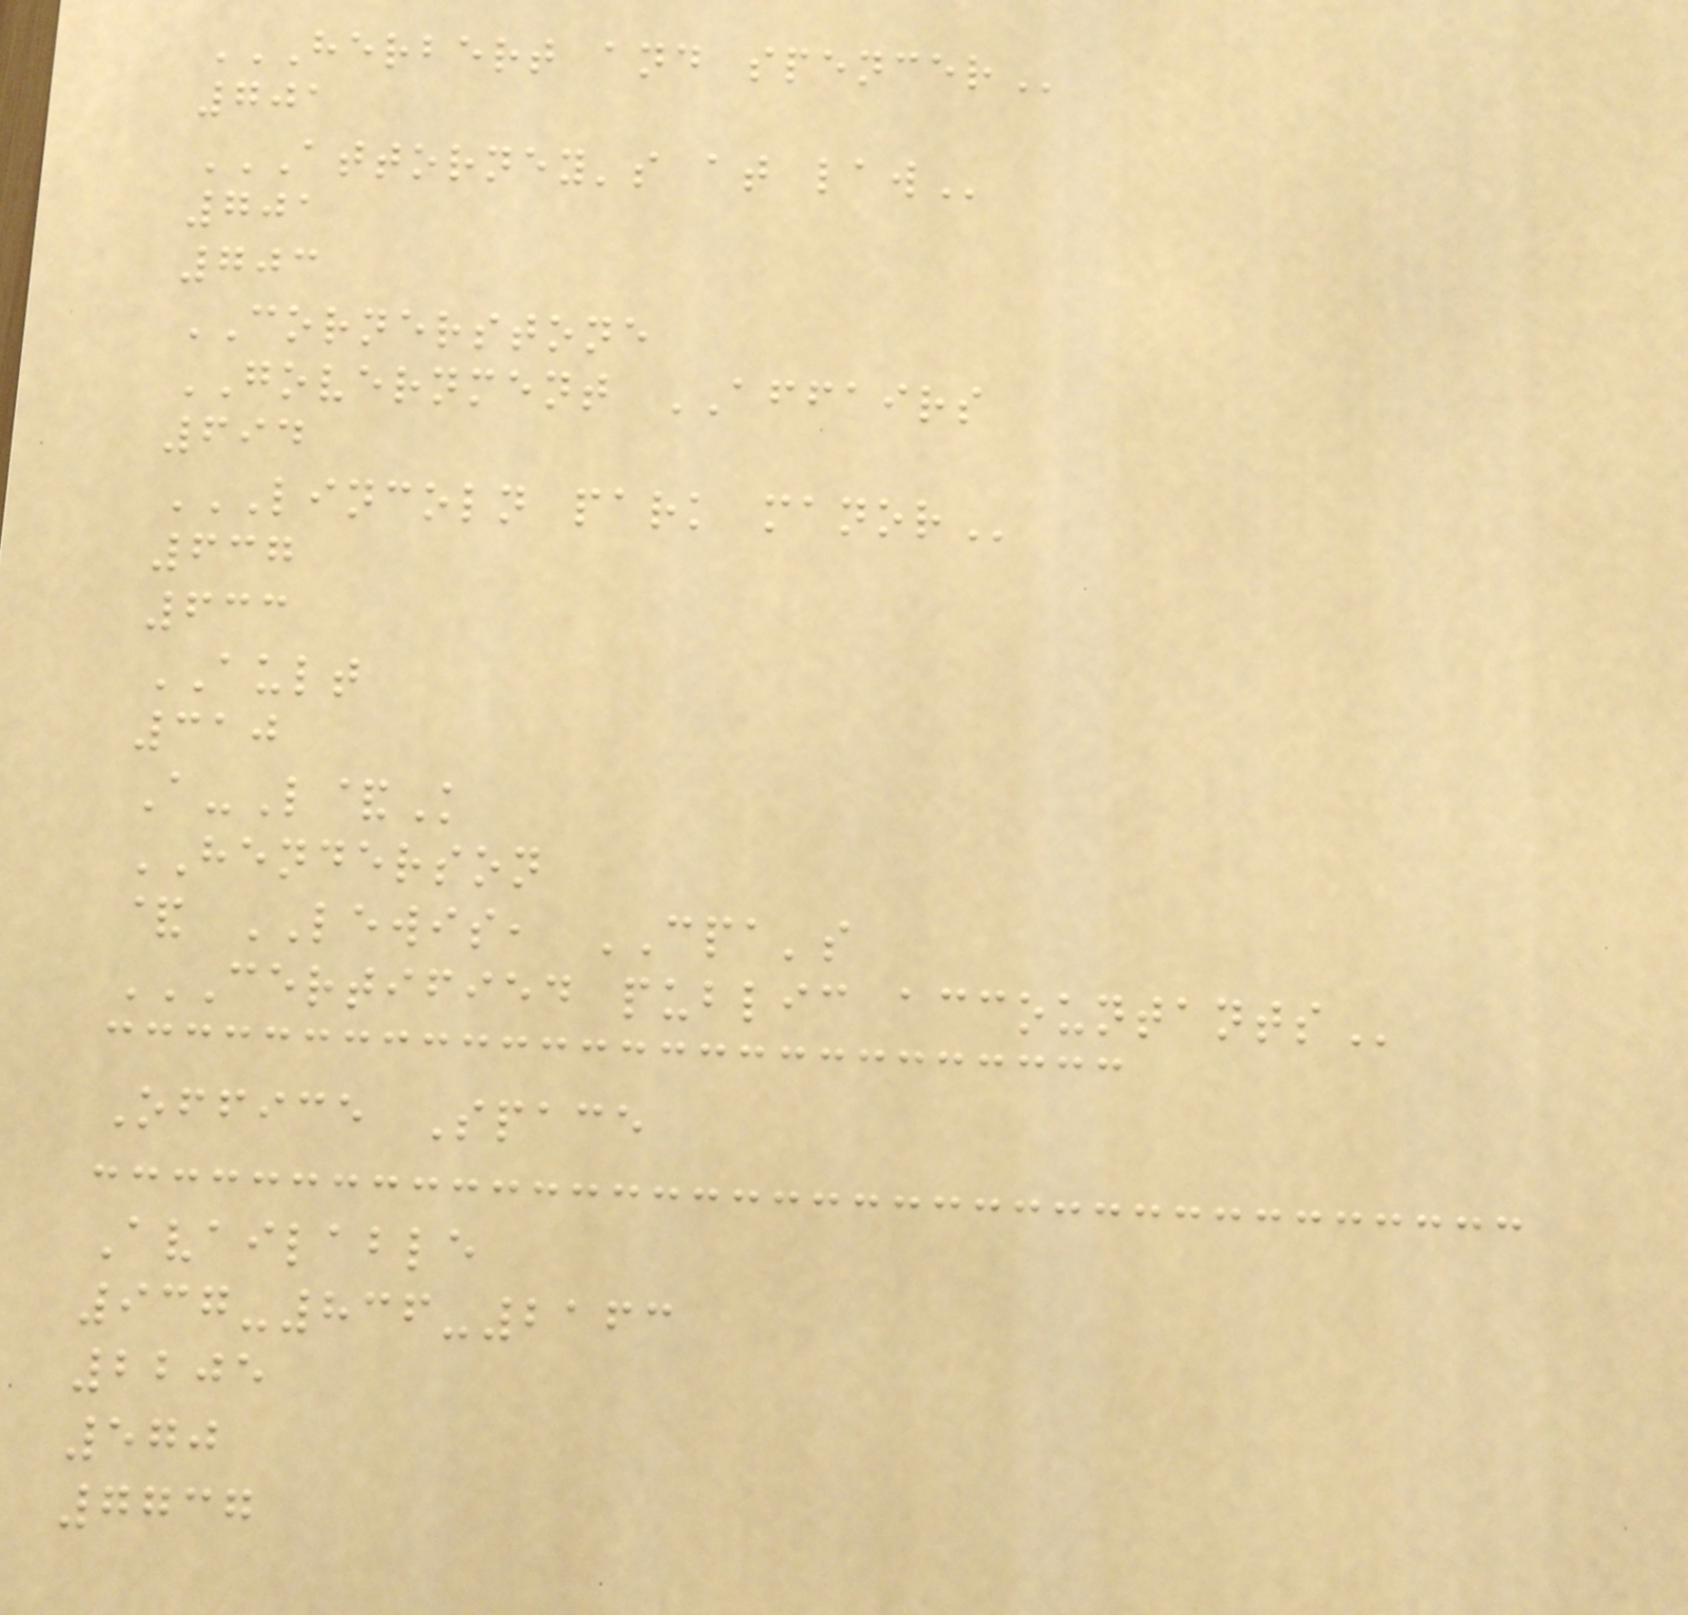HERBERT AND SPENCER
701
ATTORNEY'S AT LAW
701
703
CORNERSTONE
GOVERNMENT AFFAIRS
694
LINCOLN PARK MANOR
637
633
AULT
310
A-L&K
HENDERSON
& LEWIS, CPA's
CERTIFIED PUBLIC ACCOUNTANTS
Office Space
Available
937-836-2163
2205
570
7737
